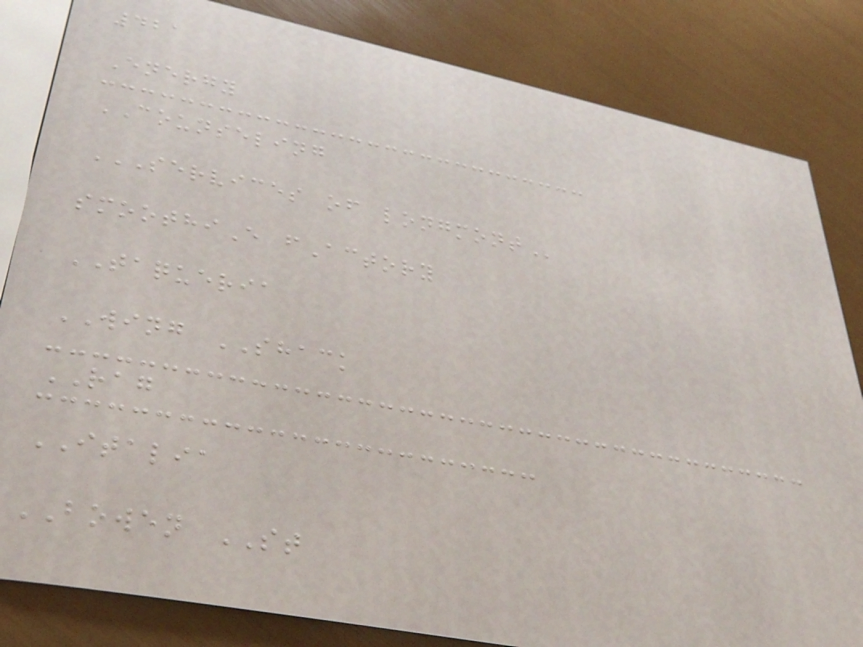421
Energy
COUNSELING
SERVICES OF LONGMONT
smoothiE fActory
TAQUERIA
WING SHACK
RAG
ITALIA
BOWEN ST
